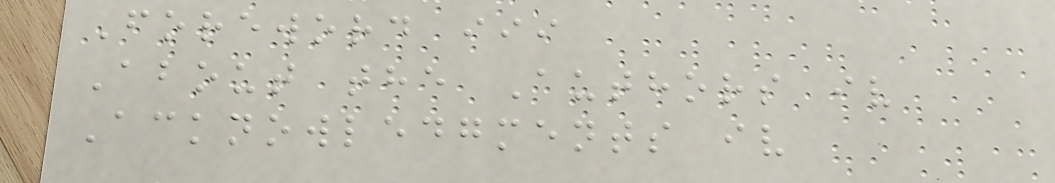Foreword iii
About the Authors iv
Acknowledgments iv
